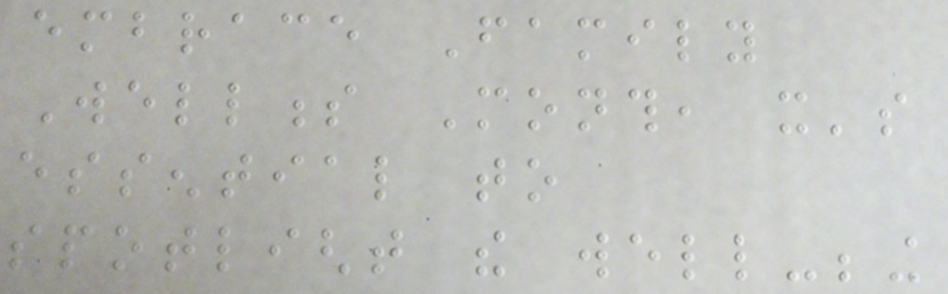embrace Family
Wellness Month, it's
essential to
spotlight the well-being
